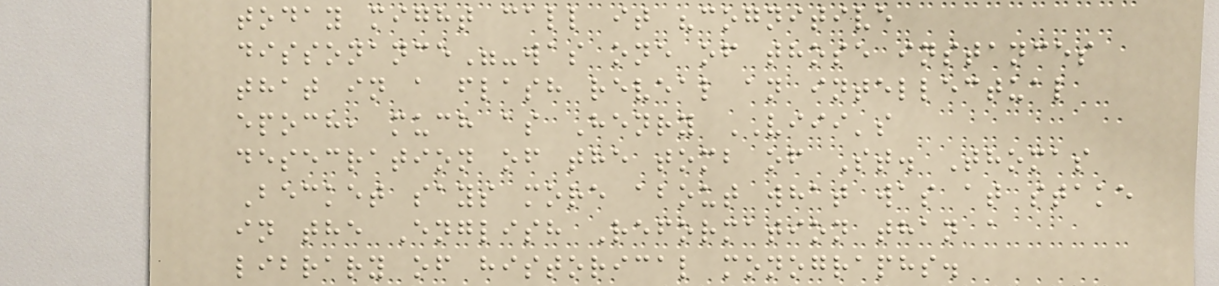today might call it "cognitive
dissonance"-was one of those instances
that in a flash reveal an intellectual
epoch, much as Henry VIII's
desecration of the tomb of St. Thomas
Becket says more about what was at stake
in the English Reformation than a
library of historical monographs.
